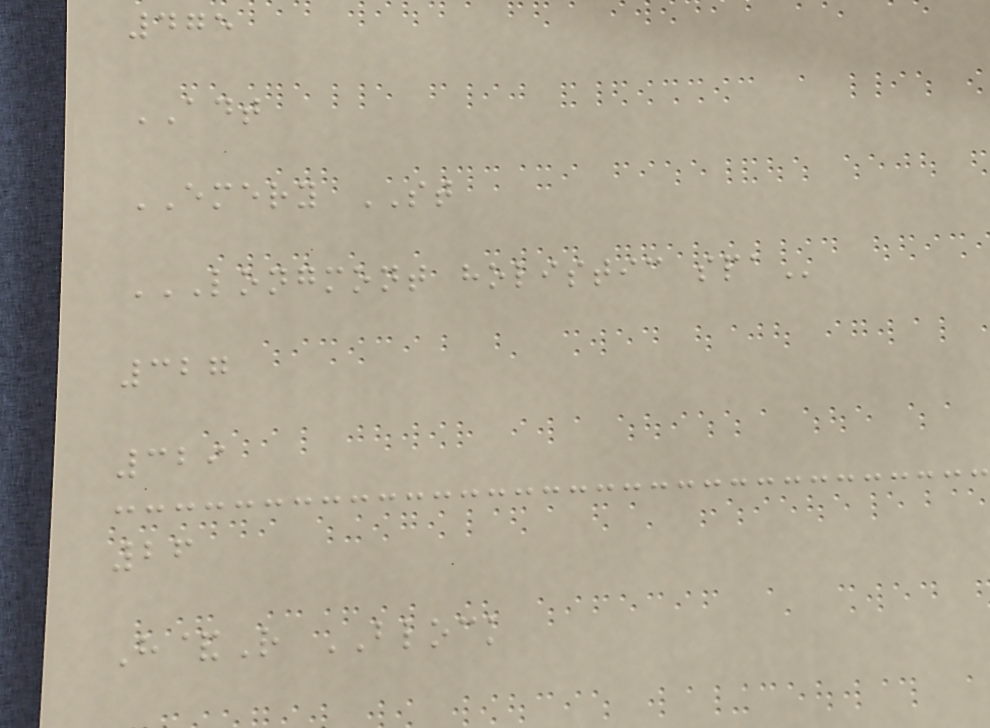475
ADT
EMERY ST
LONGMONT HOLISTIC SPA
327
329
26
H&R BLOCK
